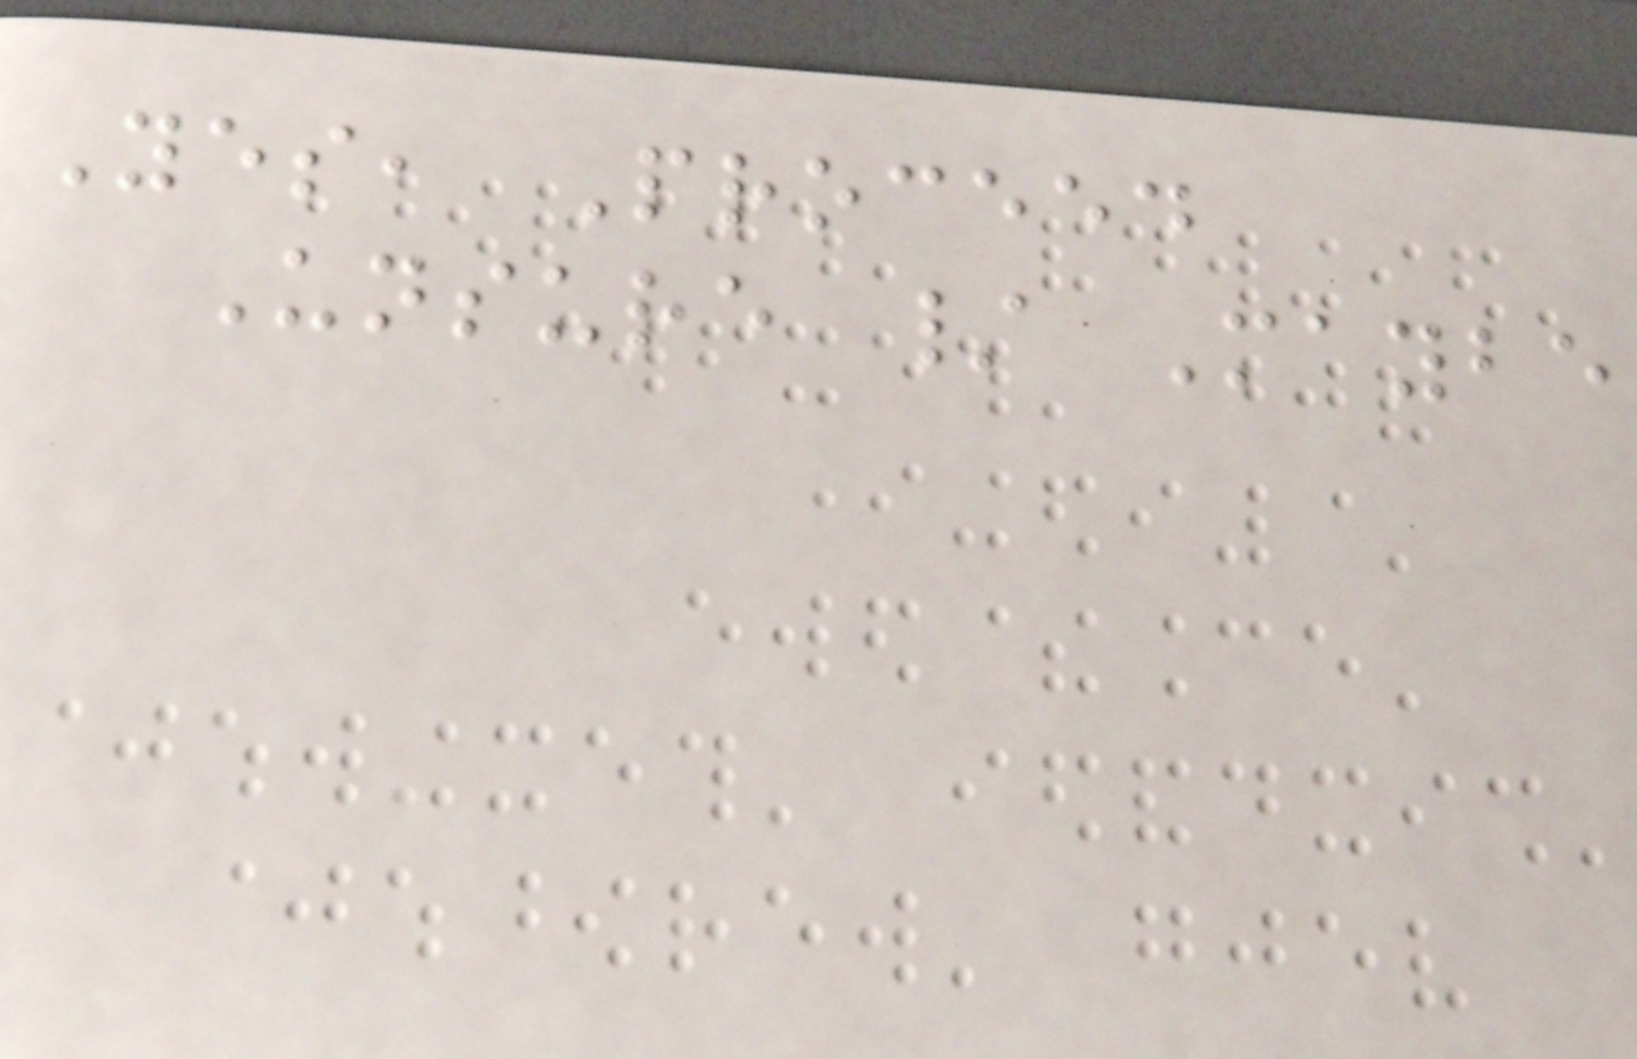Yes, Proceed
Unsure / Maybe
